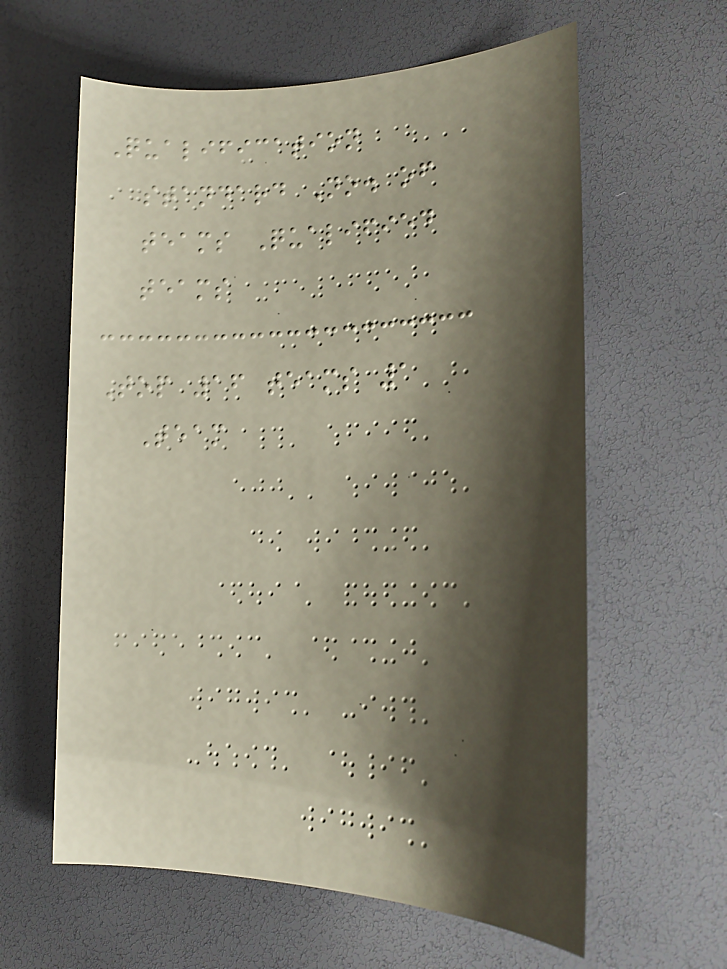Qualification
standard No. of
teams Qualified
teams
Top 16 teams 1
Team
